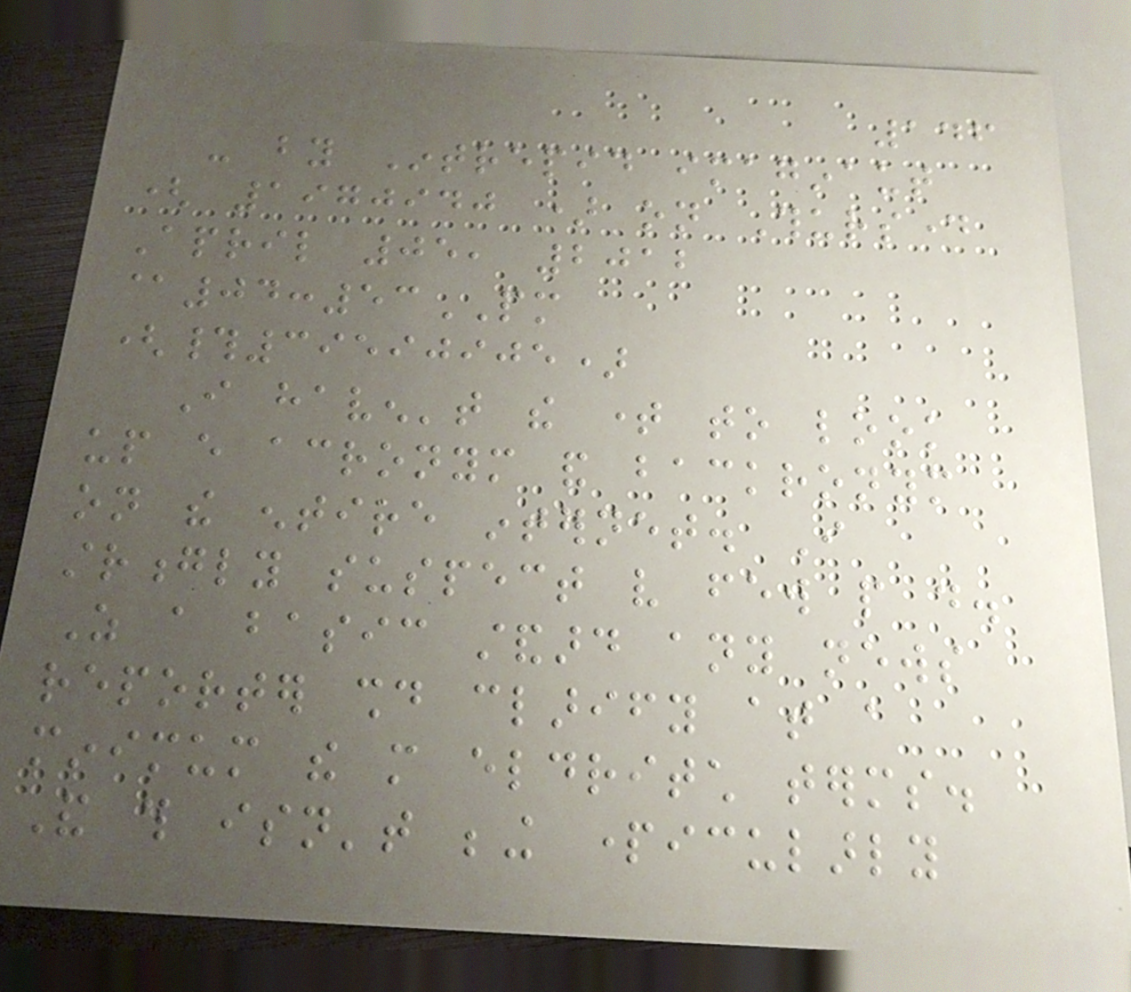146
- by Intrepid imaginaut
( 1970940 ) on Thursday
April 05, 2012
@04:53PM
(#39590905)
I haven't the time to look
up every acronym and backronym
on the entire internet. I
strongly suspect very few people do.
As a basic standard any news
reporter should clarify at a
minimum the more eldritch terms.
And this isn't being particularly
